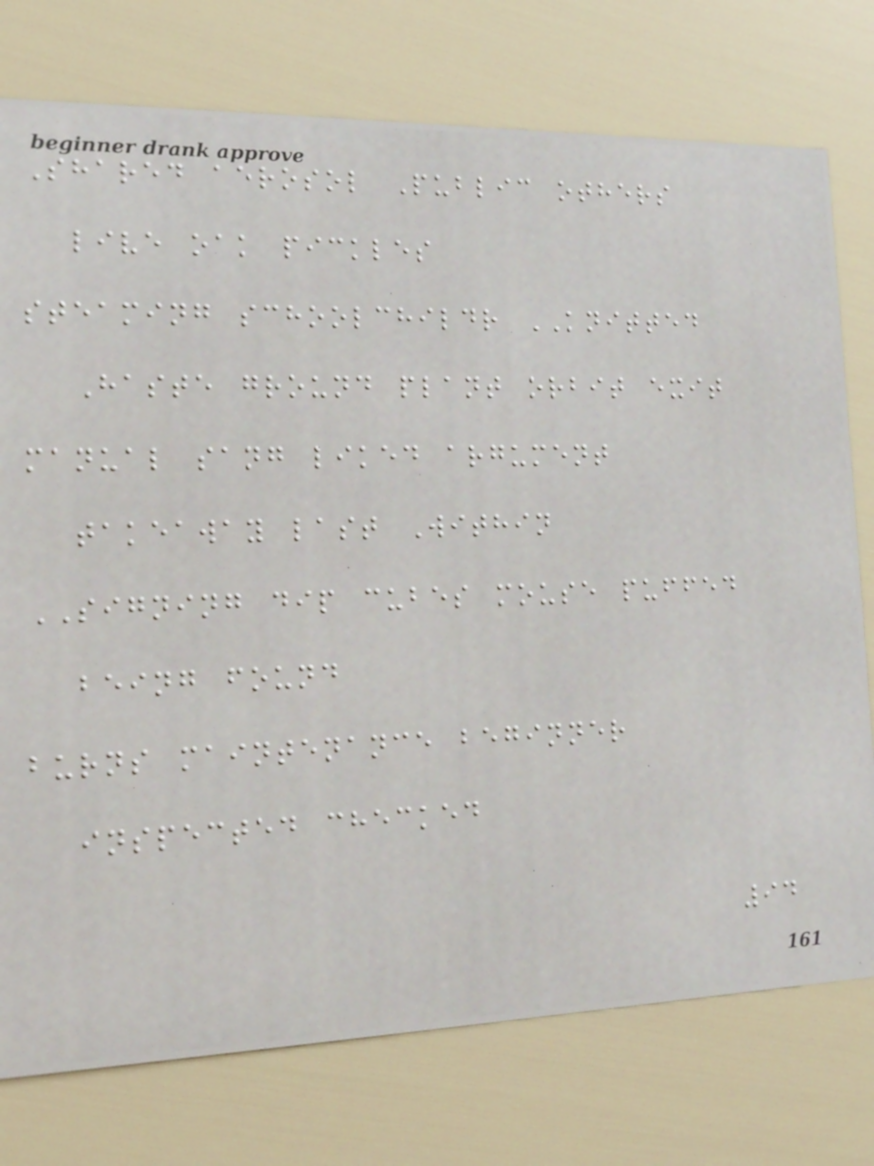Shared aerosol Public others
live oak pickles
steaming schoolchildr KNITTED
Haste ground plant orbit exit
manual sang liked argument
takeaway last Within
SIGNING dip cubes mouse puffed
being found
burns maintenance beginner
inspected checked
94
